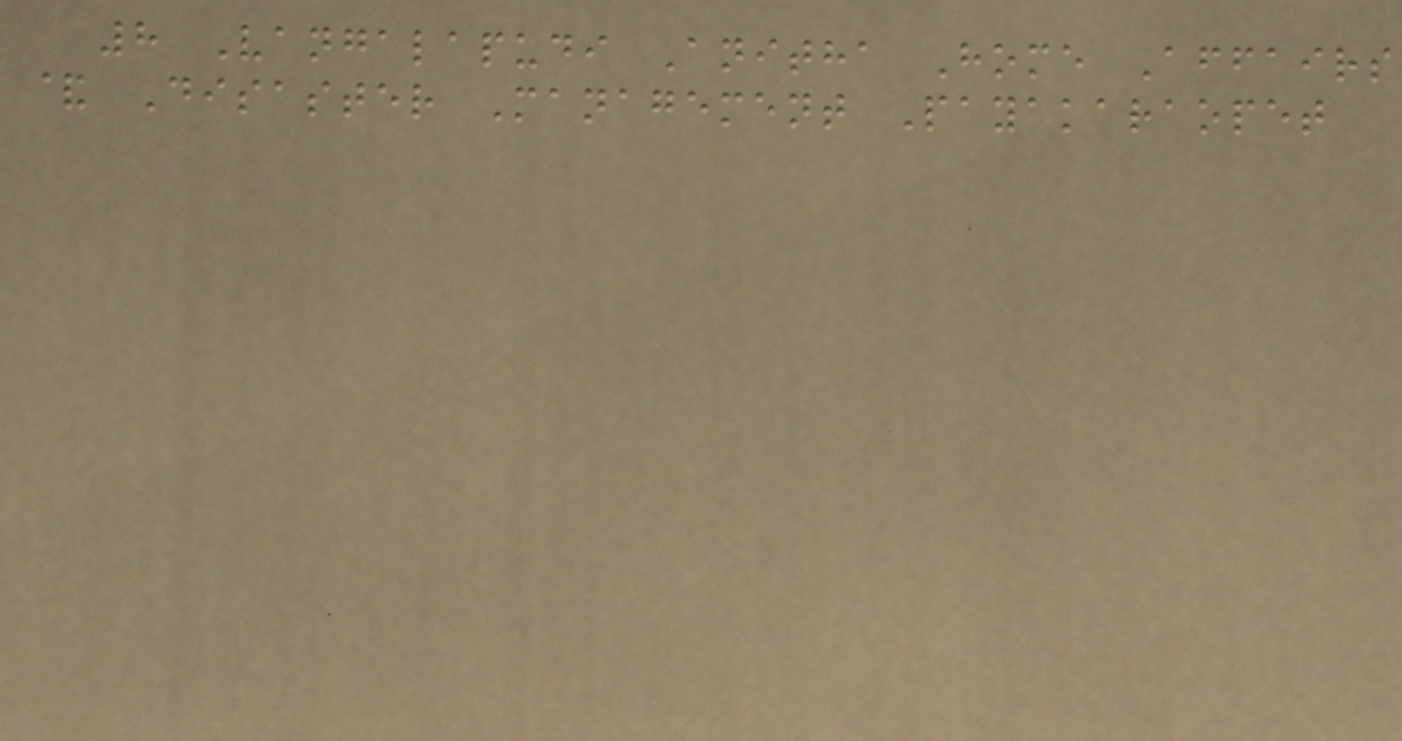8 Vangalapudi Anitha Home Affairs
& Disaster Management Payakaraopet
